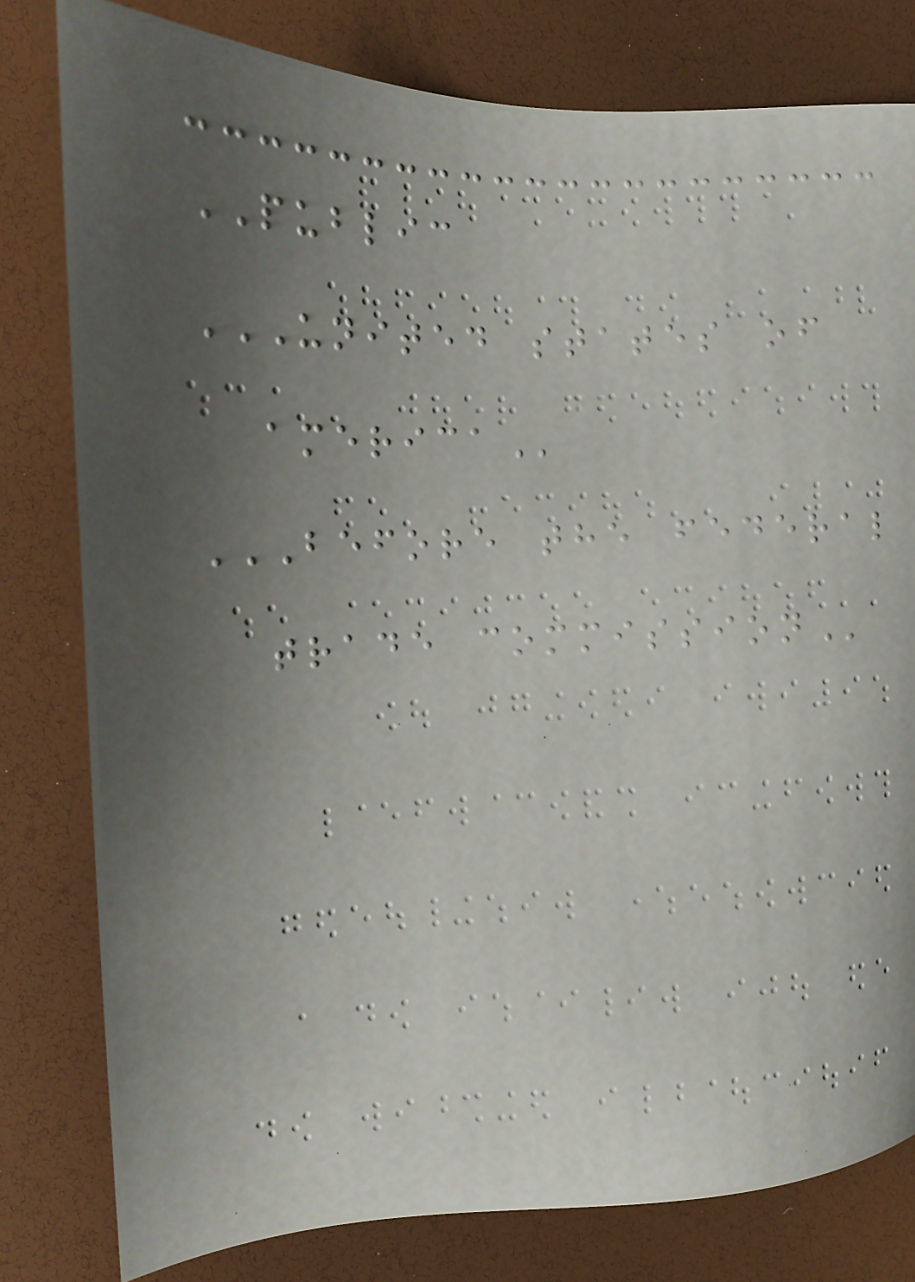PUBLIC
UNITED STATES OF
AMERICA
BEFORE THE FEDERAL
TRADE COMMISSION
